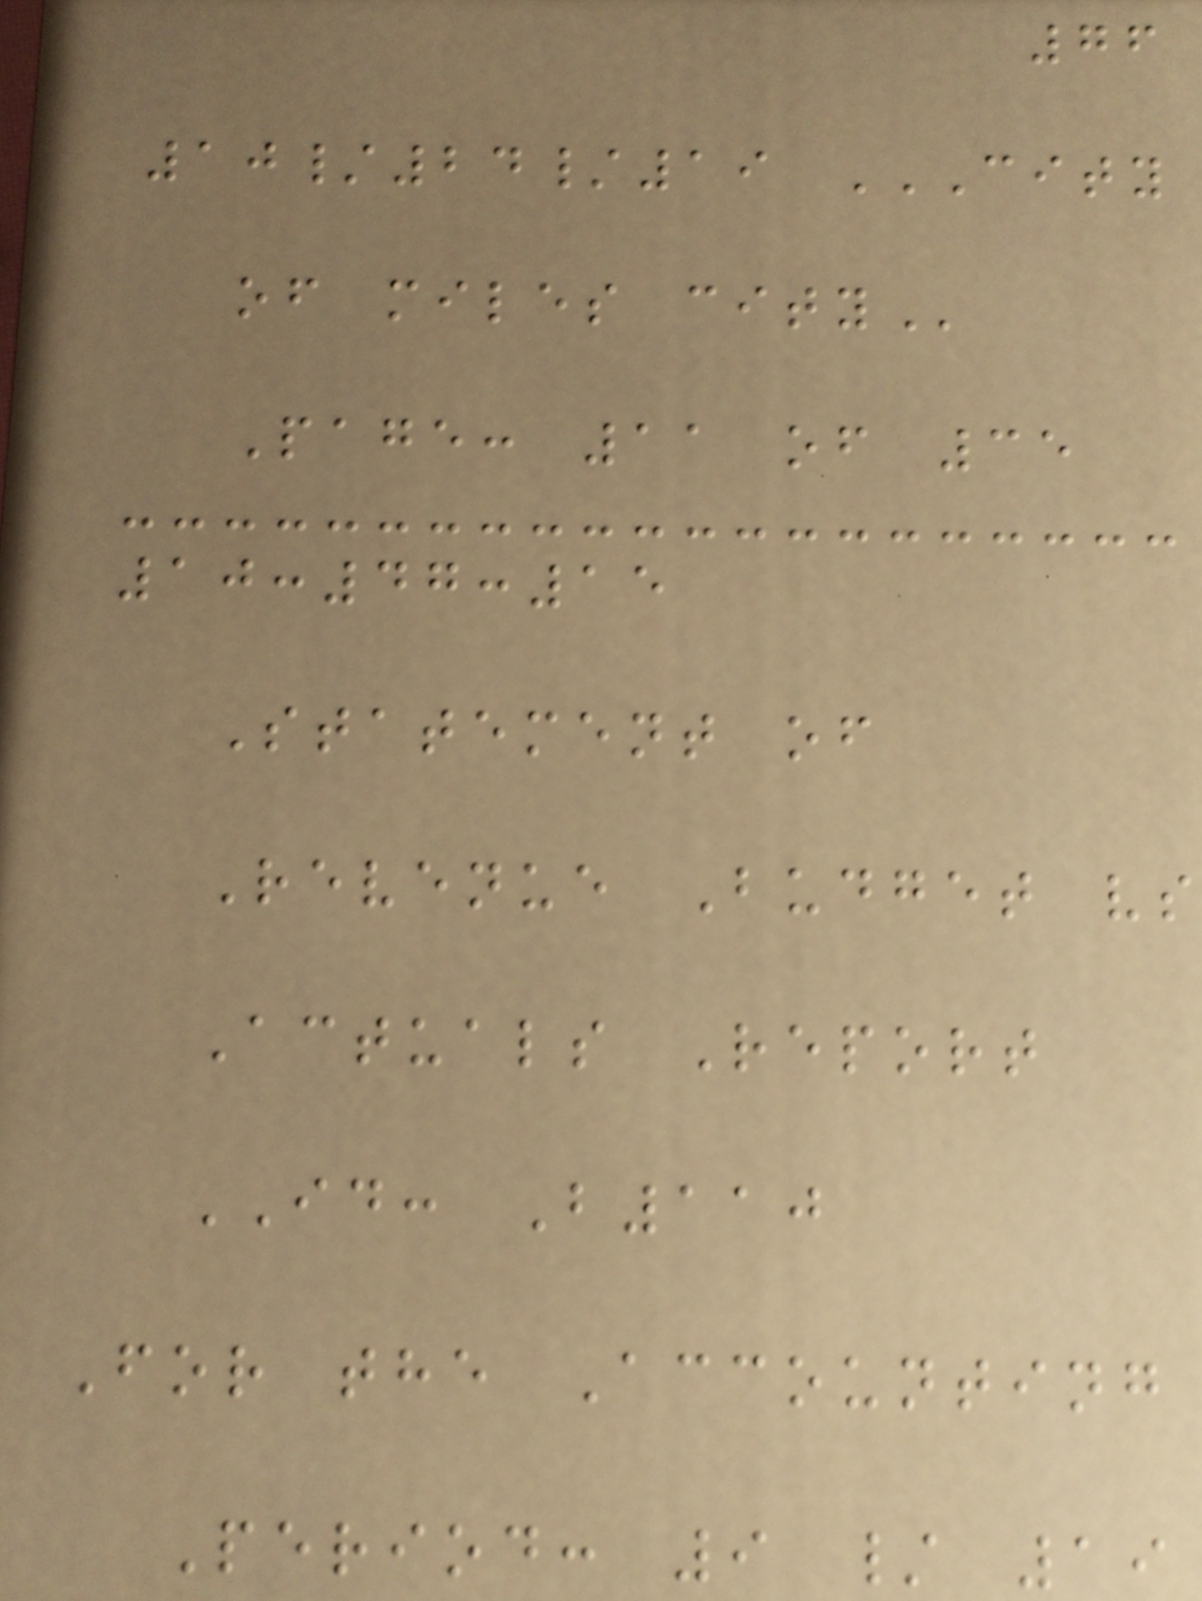76
10/24/19 CITY
OF MILES CITY
Page: 11 of 35
10:47:15
Statement of
Revenue Budget vs
Actuals Report
ID: B110
For the Accounting
Period: 9 / 19
